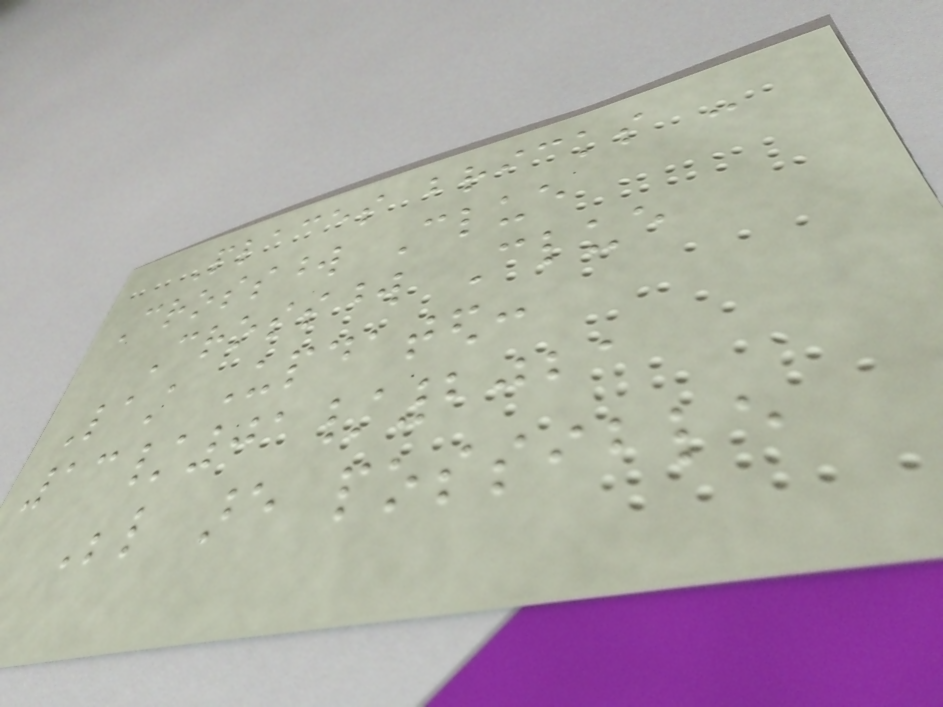Places bricks -
Crossword Clue
Crossword Clue
Last Updated:
13/01/2021
Below are possible
